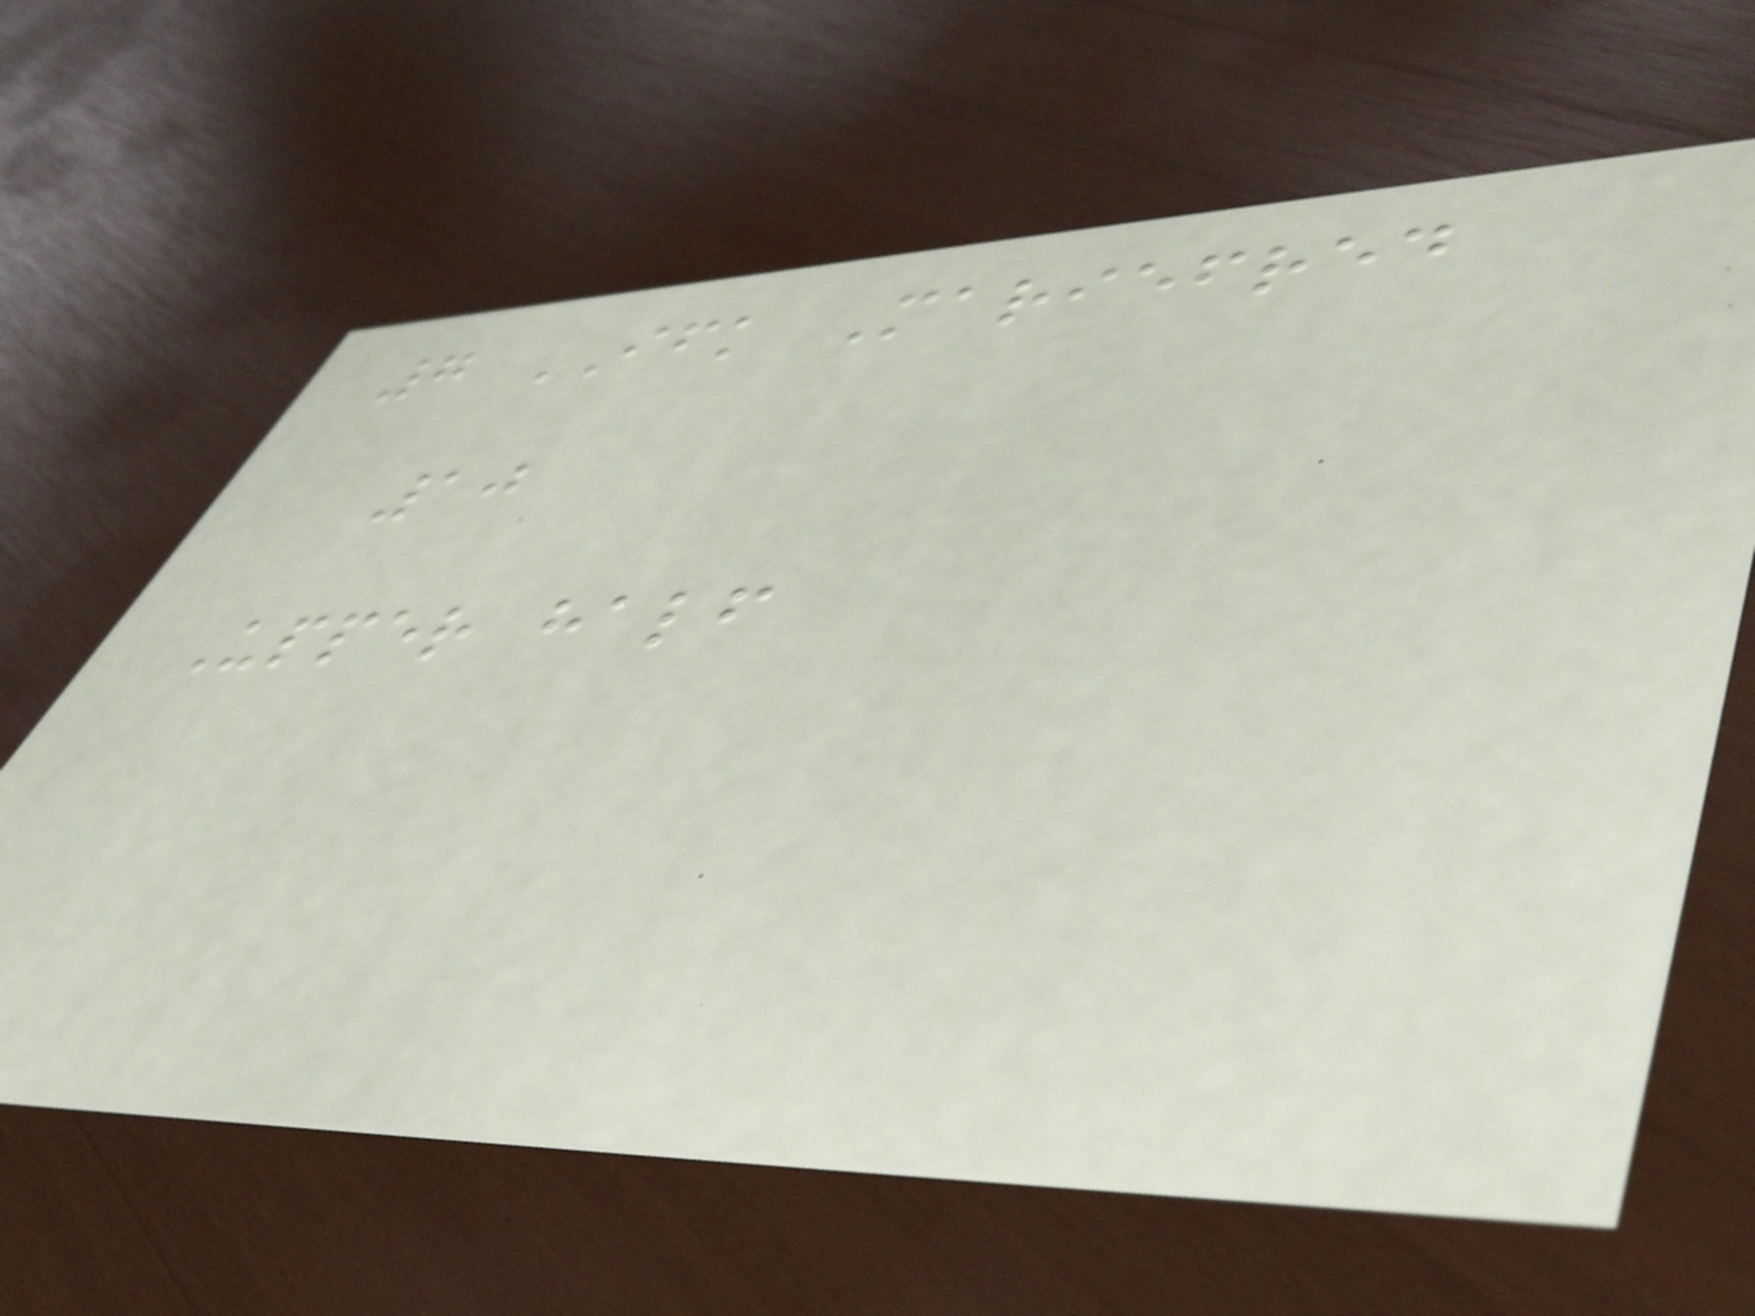7 IFK Mariefred
10
Upper half
